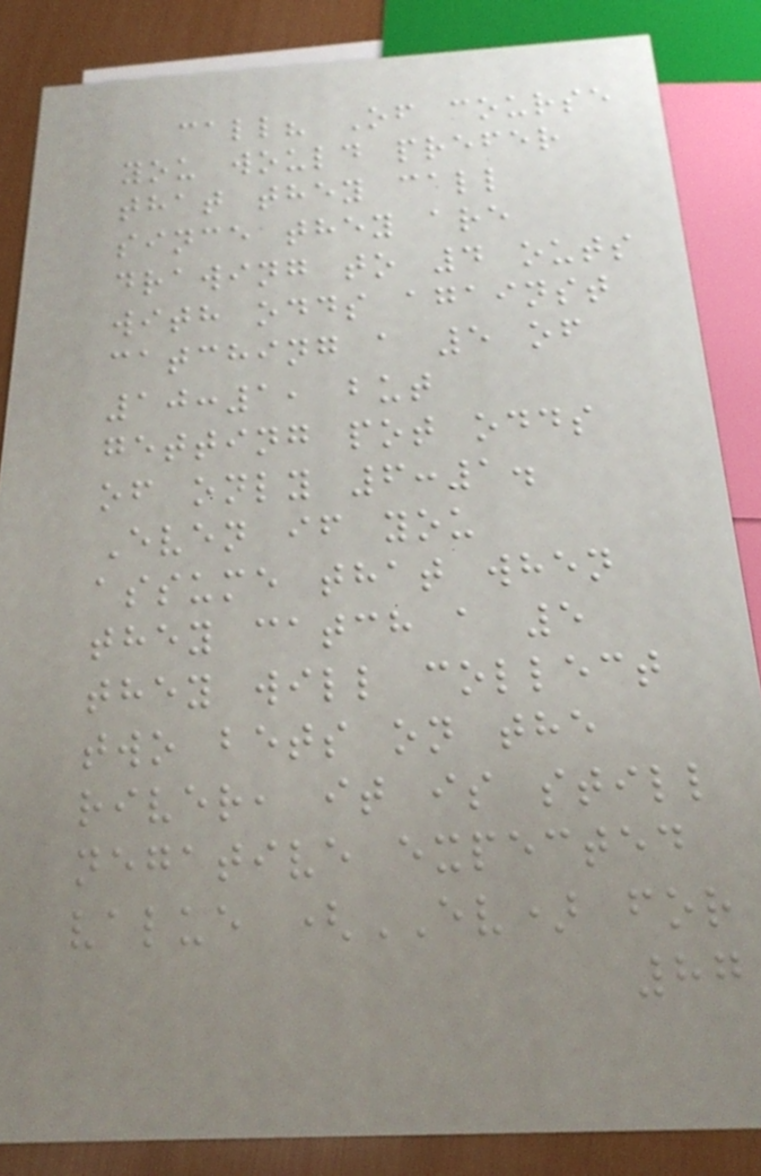call? Of course
you would prefer
that they call
since they are
drawing to 4 outs
with odds against
catching a 5 of
10:1, but
getting pot odds
of only 6:1.
Even if you
assume that when
they catch a 5
they will collect
two bets on the
river, it is still
negative expected
value (EV) for
87
